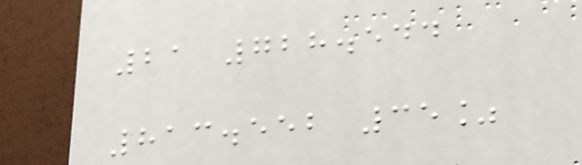21 728.544
813.552 35%
